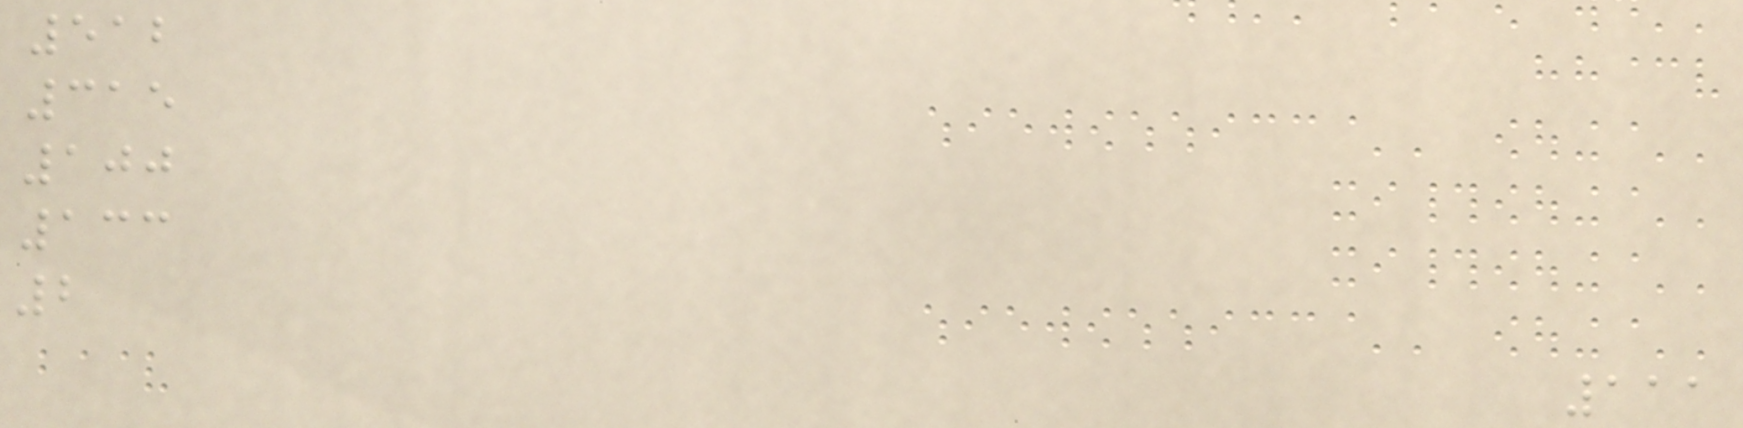512
315
100
133
2
111
